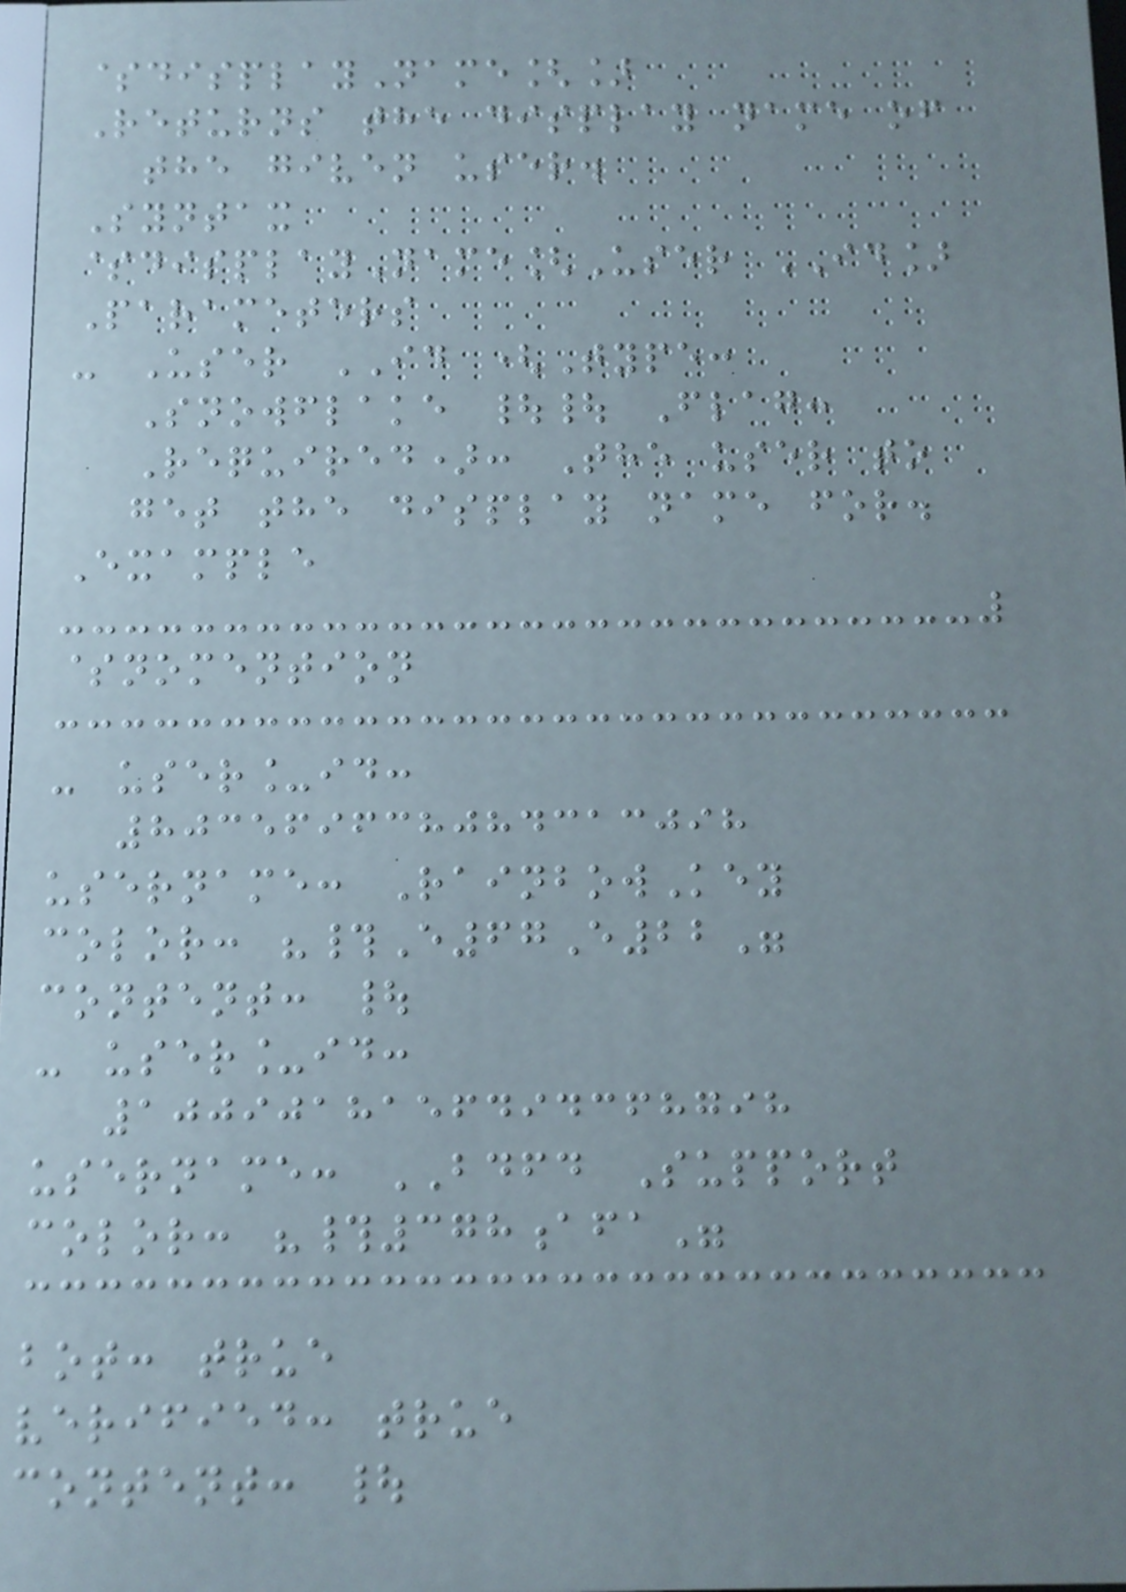$displayName[]
Returns the display name of
the given user.
Syntax
$displayName[User ID]
Parameters
- User ID (Type:
Snowflake || Flag:
Required): The user to
get the display name for.
Example
$nomention
- user_id:
803569638084313098
username: RainbowKey
color: "#E67E22"
content: |
- user_id:
1009018156494368798
username: BDFD Support
color: "#378afa"
bot: true
verified: true
content: |
